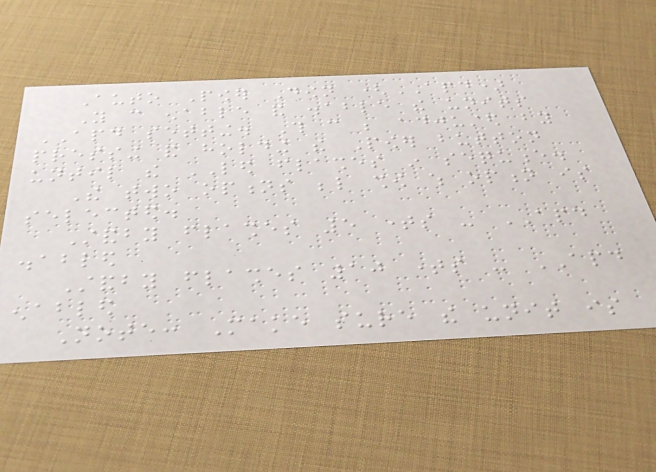Auto Power Down (APD)
You can enable and disable the units
APD setting. This can be adjusted by
pressing and holding the Power button
until the LED flashes in sequence.
The two options below show which option is
selected.
Standby flashes 5 times - APD
disabled
Standby flashes 10 times - APD
enabled
Note: Make sure the unit is
